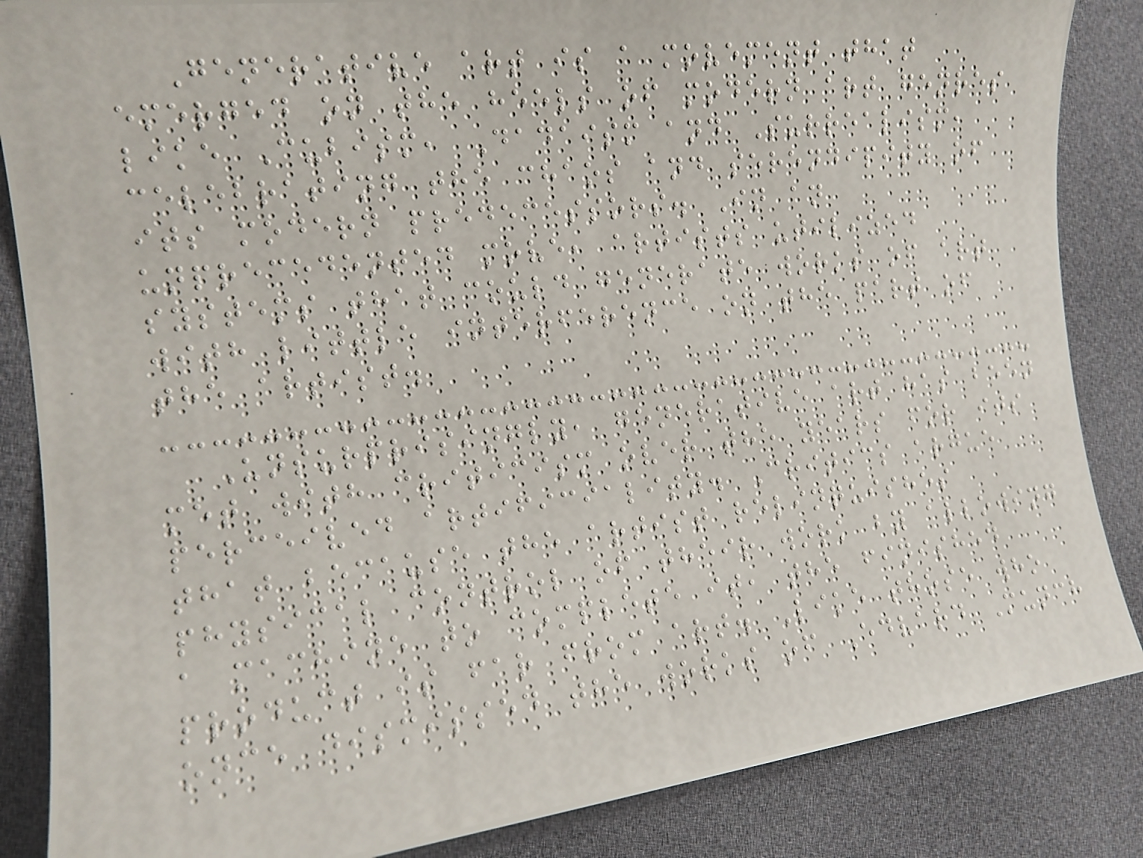Generative art is a movement that
emerged on the heels of modern art genres
like Cubism, Dadaism and Surrealism,
celebrating the chaos and serendipity of
its modern predecessors. In an
unprecedented move, artists utilized
systems that could generate works of art
with little interference on the part of
the artist.
Unsurprisingly, generative art has been
met with criticism over the years for its
perceived artificiality. Critics argue
that because the artist relinquishes
physical control of their work by allowing
a machine to complete it, the finished
product is far from art. Like those who
once dismissed the works of Edvard Munch
